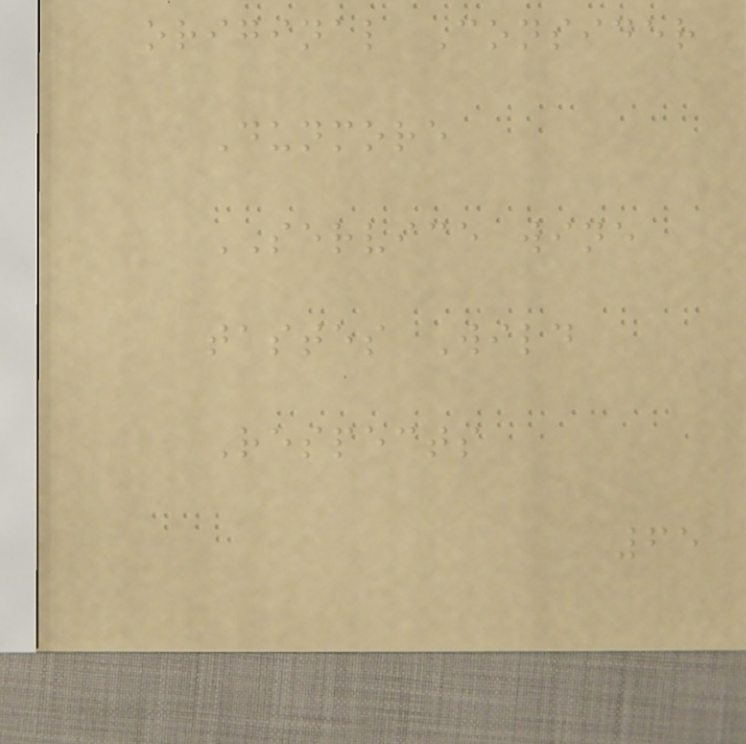original Consider
Dunmore
SERVICE wine
tastes Wild
Respects
65
